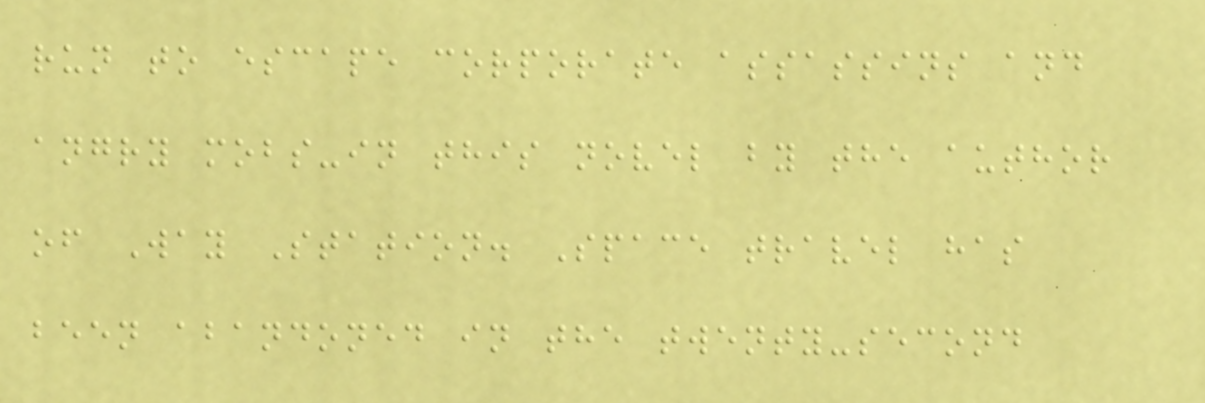run to escape corporate assassins and
angry mobs-in this novel by the author
of Way Station. Space travel has
been abandoned in the twenty-second
